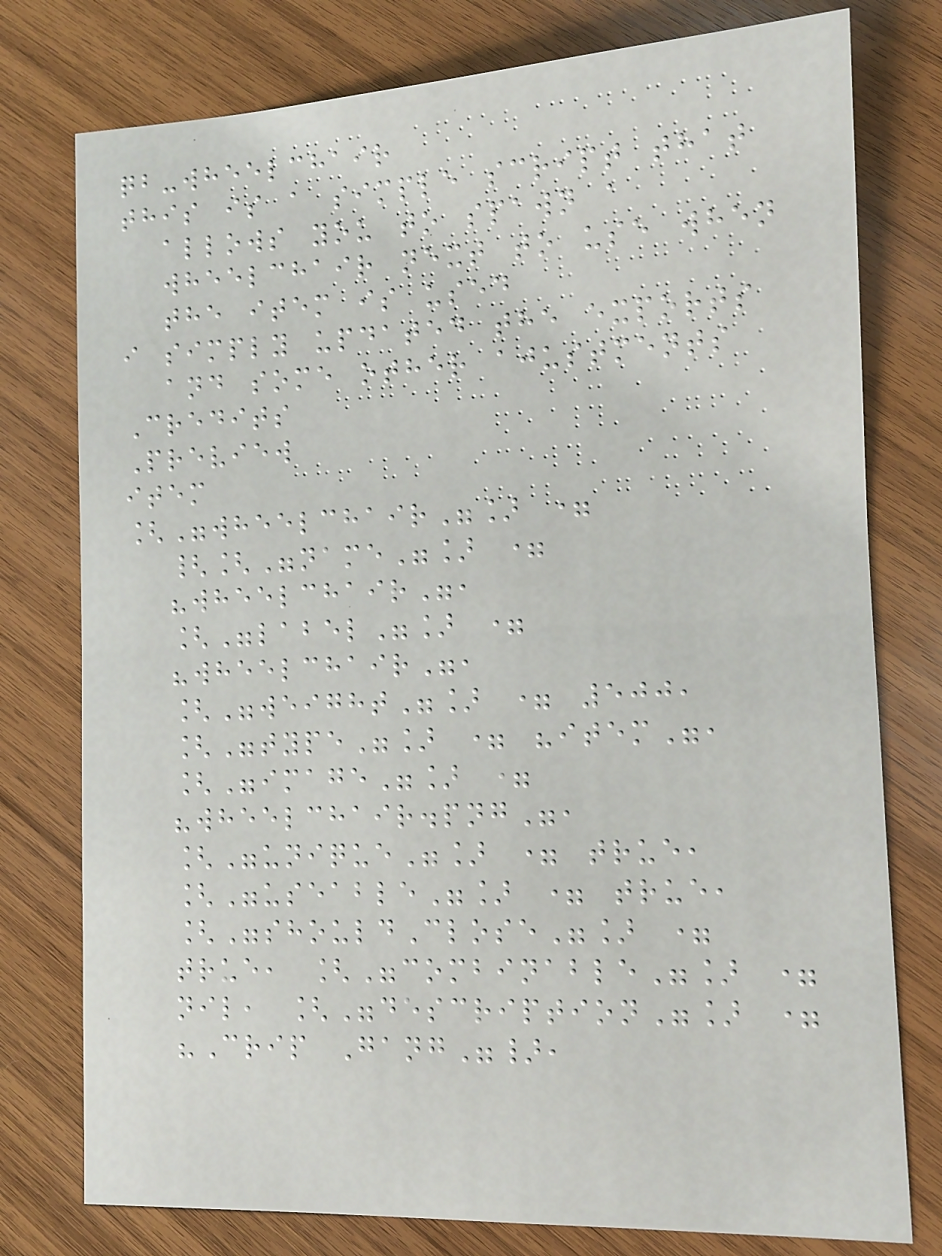qb-wheelchair
this is a simple script that
allows you to spawn a
wheelchair next to use when
the item is used
i simply updated the exports
and some other ajustments
Credits
Preview
item
["wheelchair"] =
{["name"] =
"wheelchair",
["label"] =
"wheelchair",
["weight"] = 500,
["type"] = "item",
["image"] =
"wheelchair.png",
["unique"] = true,
["useable"] = true,
["shouldClose"] =
true, ["combinable"] =
nil, ["description"] =
"Crip Gang"},
